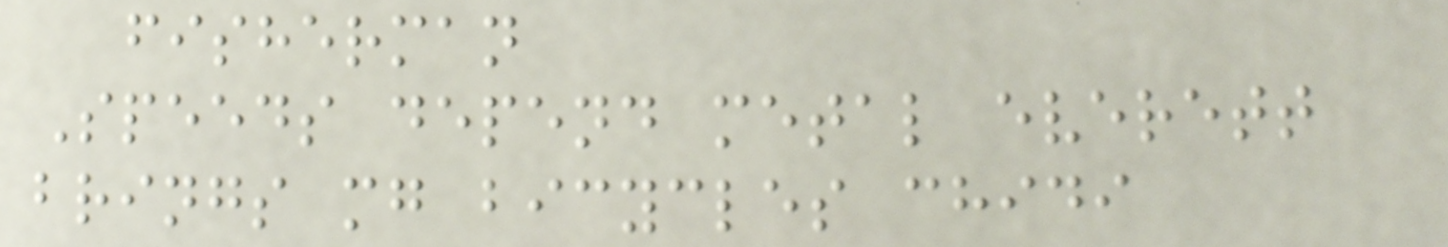fisherman
Speeds depend metal everett
brings mg bicycles chidi
